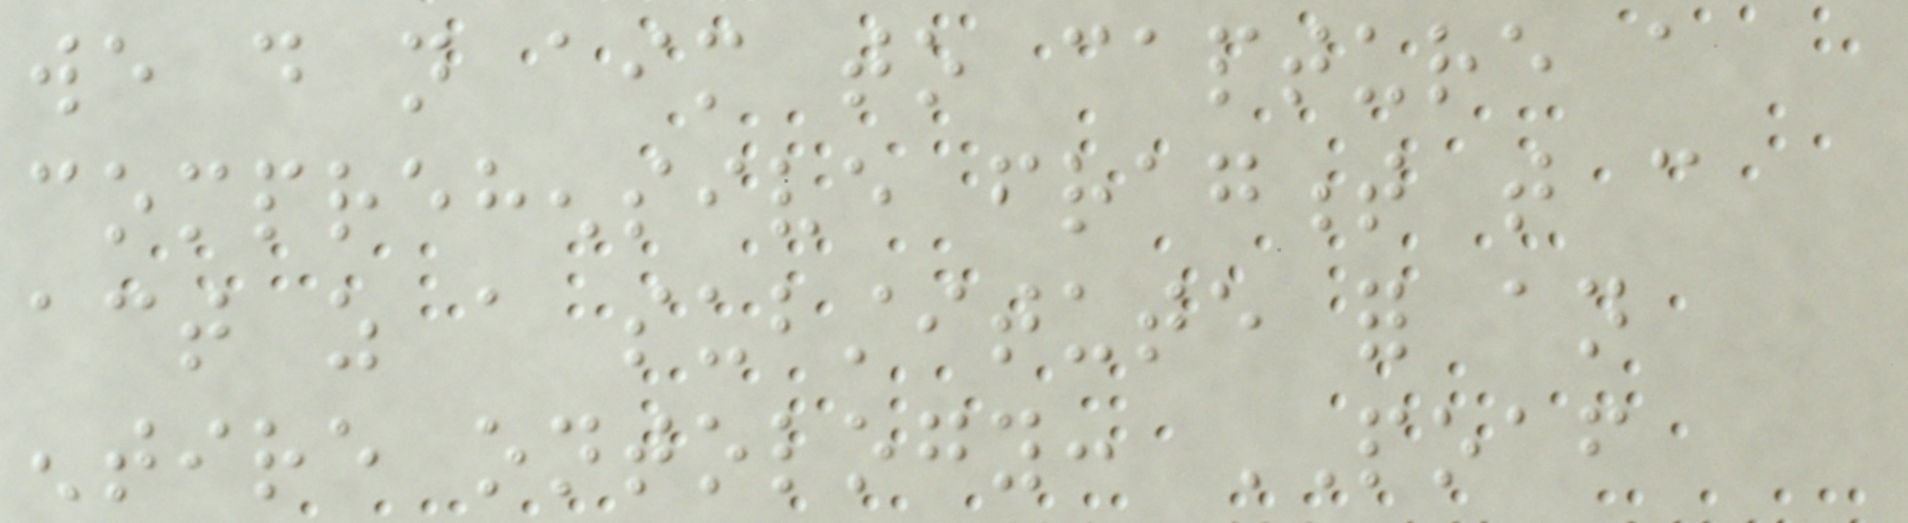we do not aim to capture a
comprehensive fragment that can
act as a substitute for an
entire ontology: POAF
